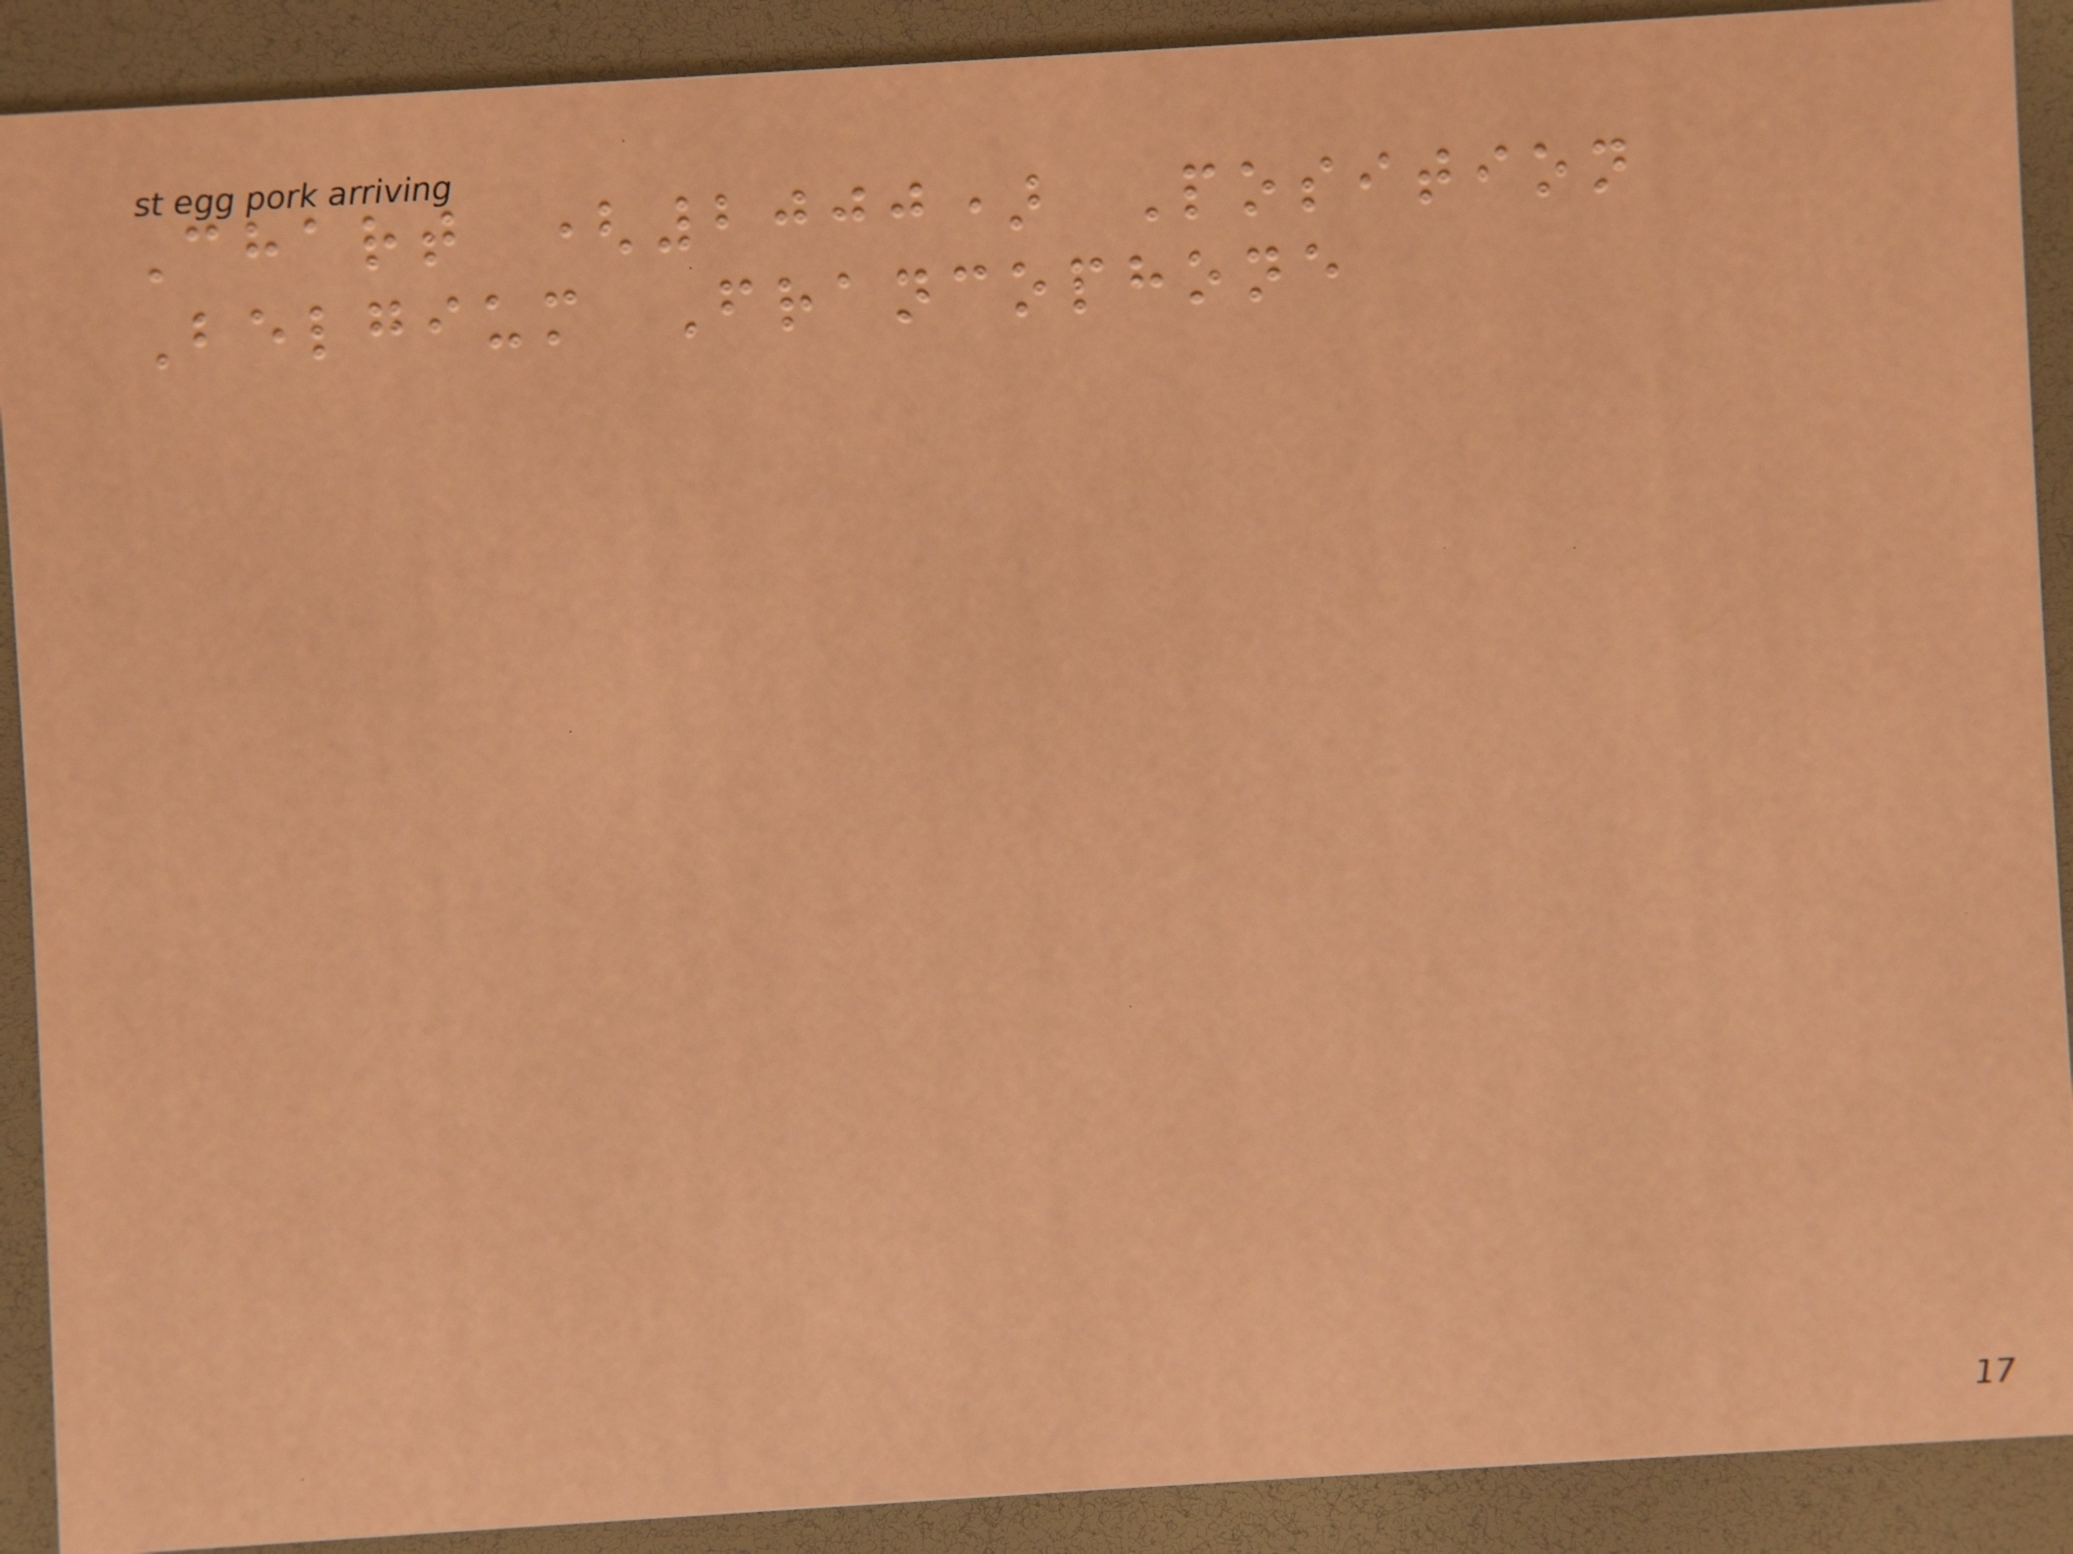Chart (2000) Position
Belgium Francophone
